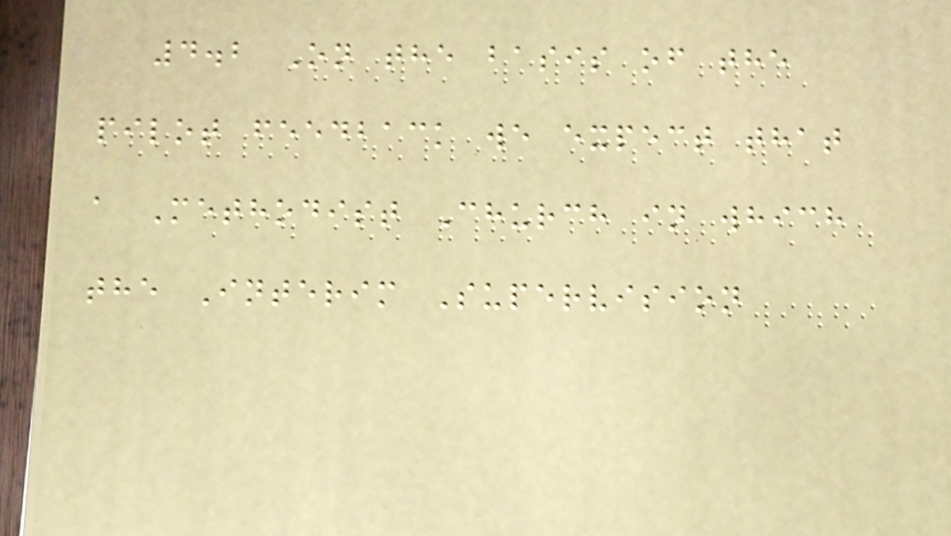4.2 On the basis of the
pilot feedback we expect that
a Methodist Church in which
the Interim Supervision
